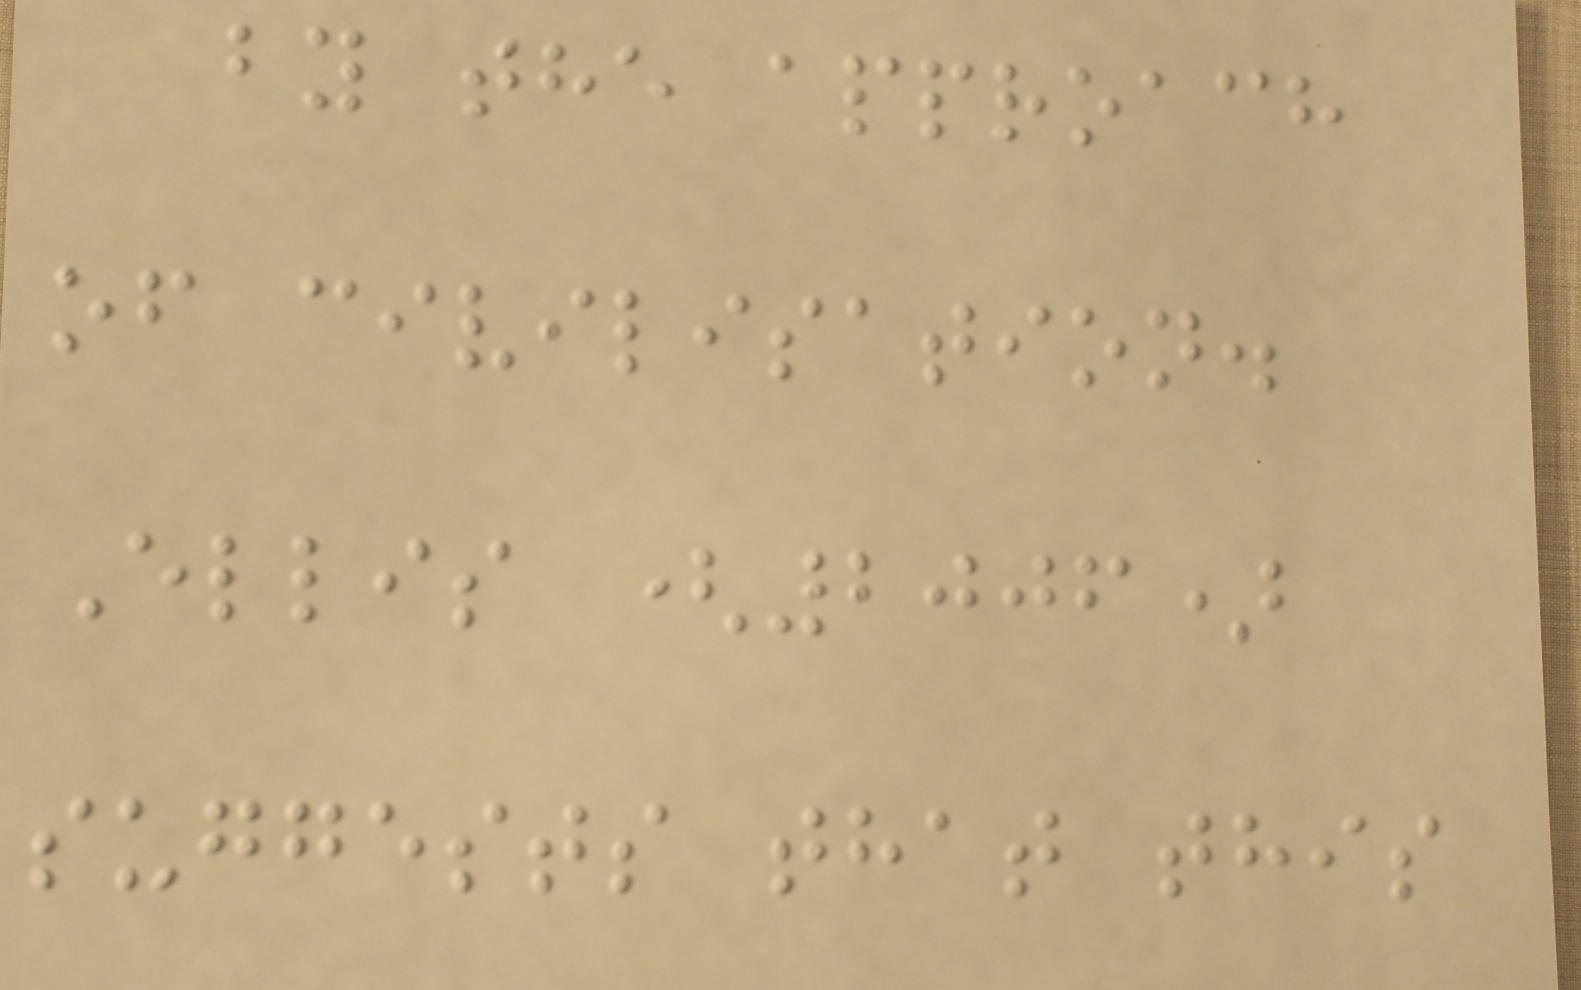by the approach
of civilisation.
Ellis (2006)
suggests that this
